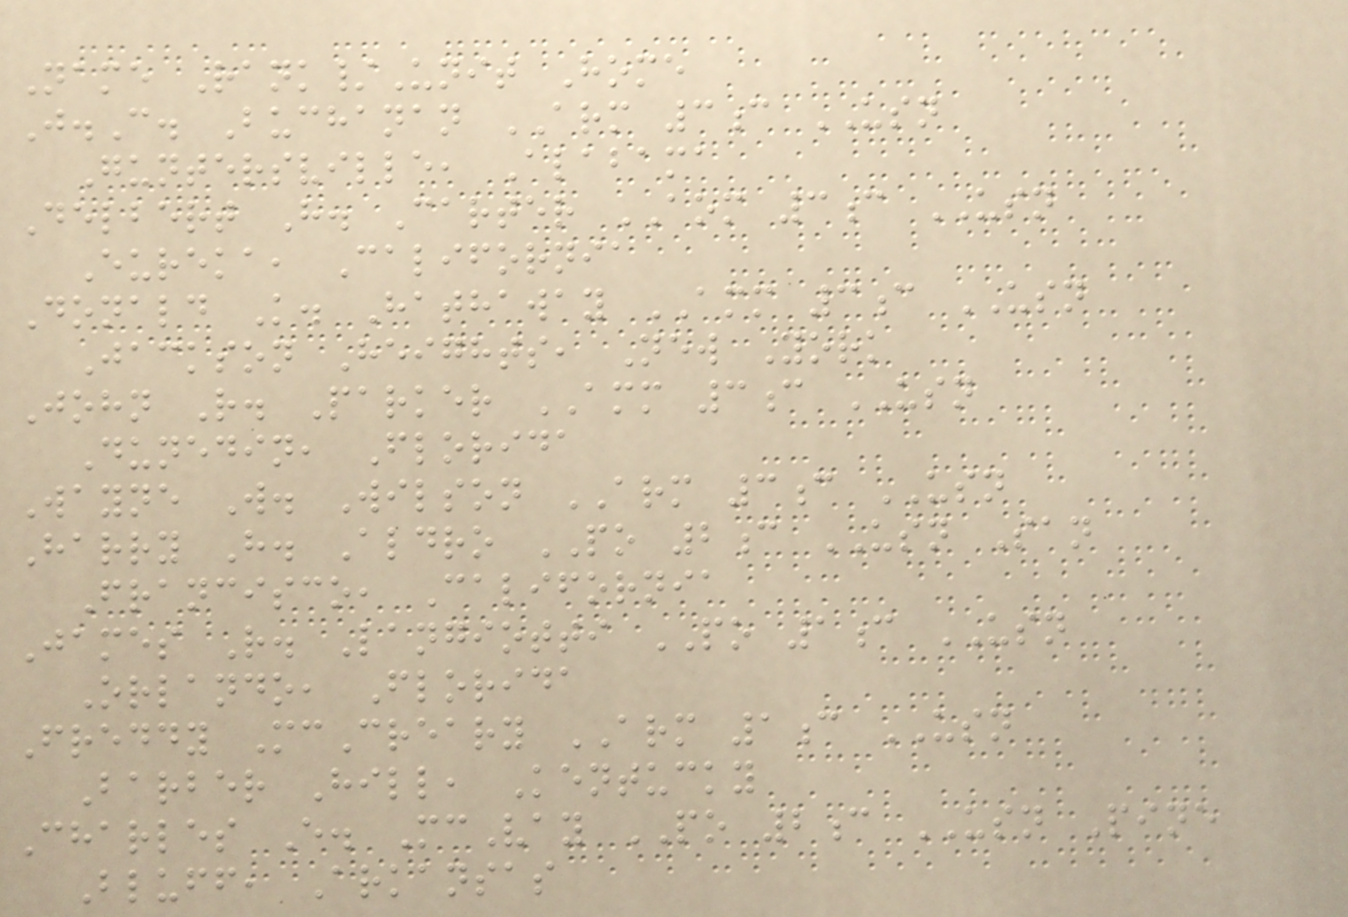Name Rank/Unit Home
J.C. Buchanan ARM 3c USN
Guntersville, Alabama
Delbert H. Carter AOM 3c USN
Eureka, California
Donald K. Hathaway AMM 3c USN
Jackson Heights, New York
John R. Parker AMM 3c USN
Dunedin, Florida
Wayne W. Wilson ARM 3c USN
Harry H. Aldro PO 2c USN San
Francisco, California
James R. Langiotti PO 1c USN
Orlando, Florida
Freddy McCreary ARM 1c USN
Barber Hill, Kentucky
Charles E. McVay PO 2c USN Pine
Bluff, Arkansas
